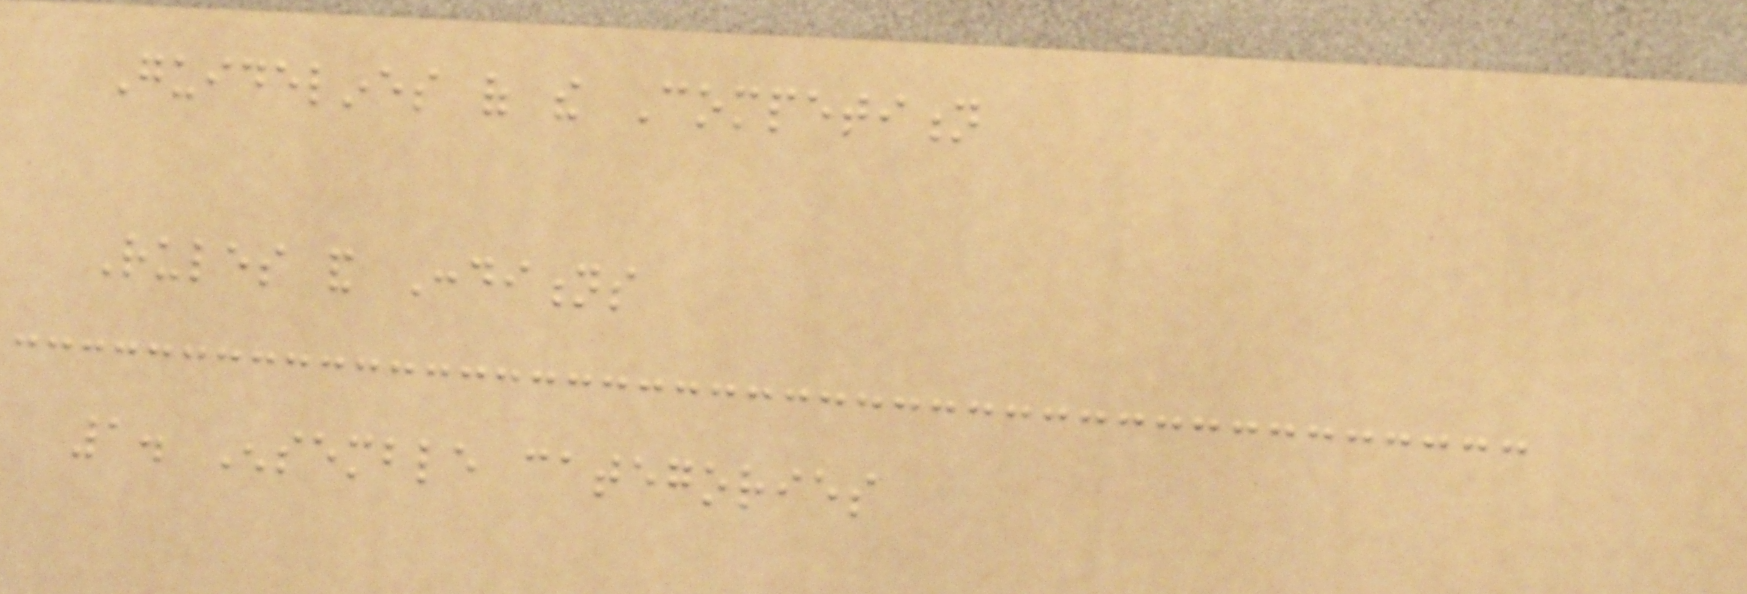Guidelines of the Competition
Rules and Conditions
1. Ensemble categories
